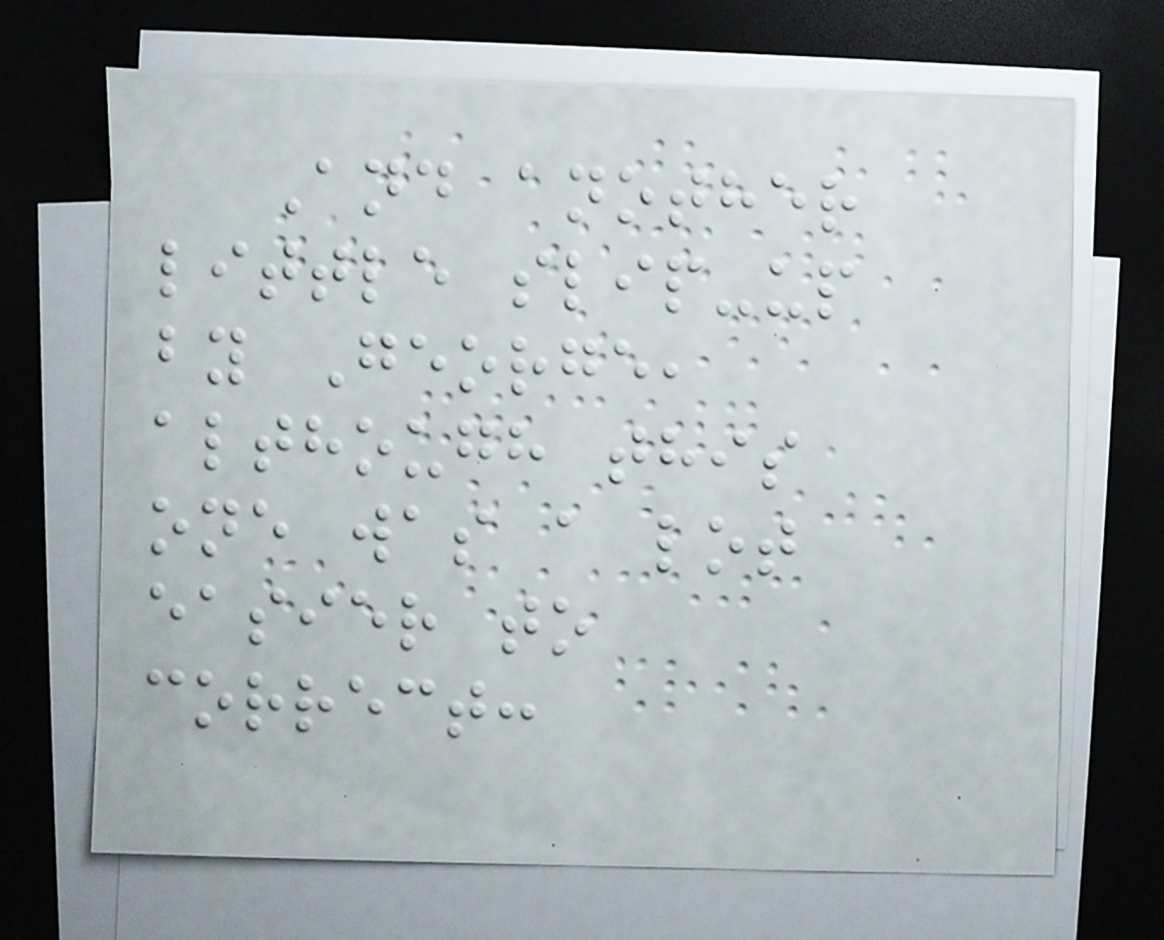And another
little slip-up
by George,
although this
one was a lot
easier to
correct:
